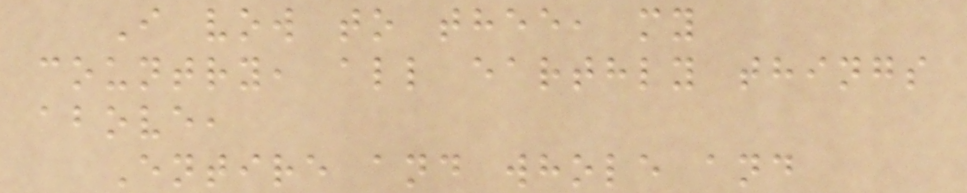I vow to thee, my
country, all earthly things
above,
Entire and whole and
